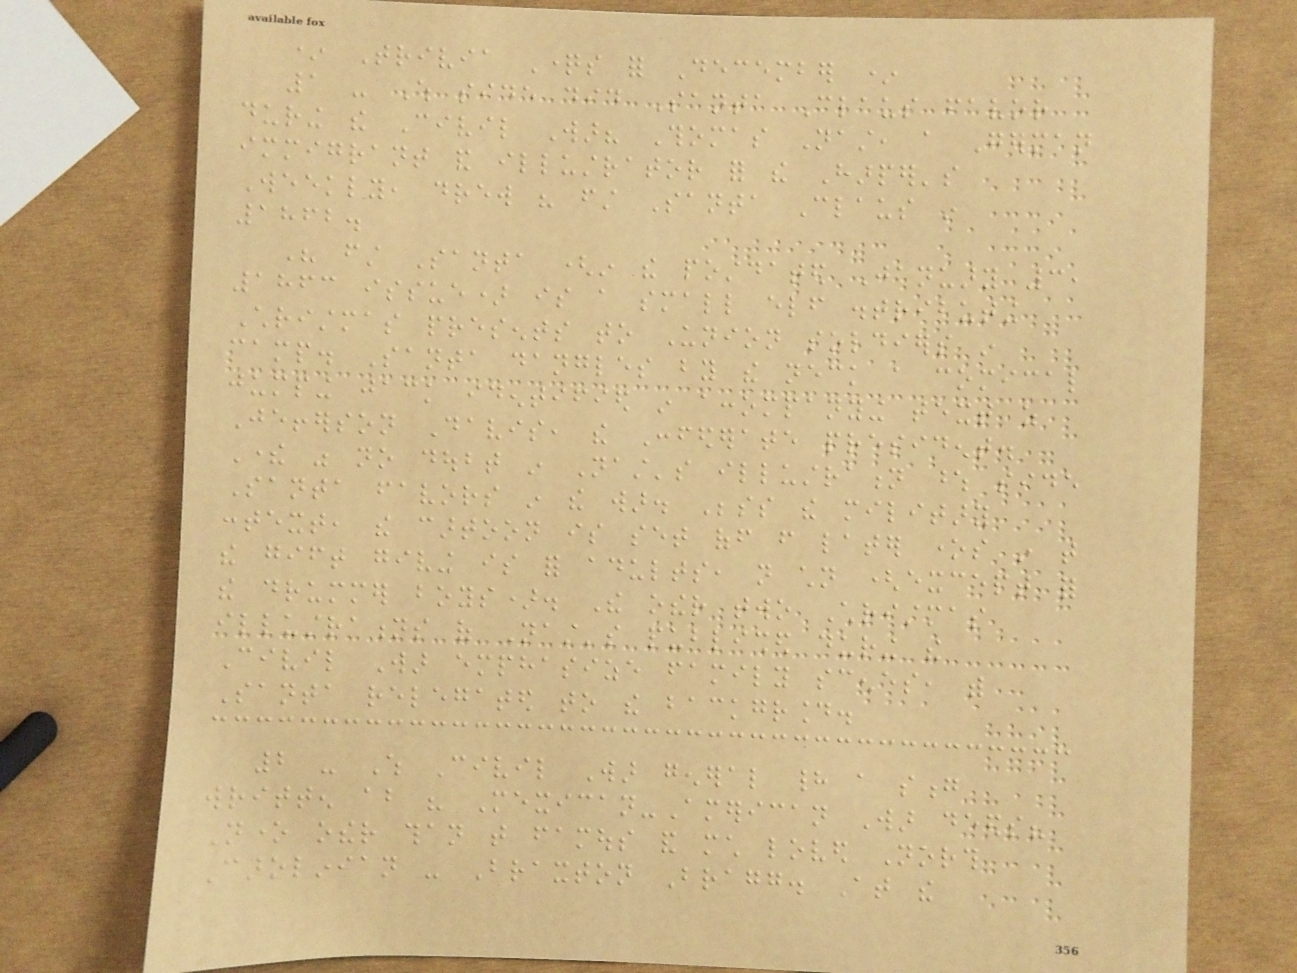* Trivia Questions for December *
1 - Which side did Santa Claus favor
during the Civil War? Thomas Nast, a German
immigrant and illustrator for the Harper's
Weekly, drew his first Santa Claus in
1862.
His first Santa (in the postdated January 3,
1863 issue) is a small elf distributing
Christmas presents to Union soldiers in
camp. Santa dangles by the neck a comical
jumping jack identified in accompanying text as
Jefferson Davis, the Confederate president.
There was no doubt in Nast's illustration whose side
Santa favors in the war. Besides the military
context, the cartoon is set off from later ones in that
the gift giving is for adults, not children (except for
the drummer boys). The other two Christmas
illustrations of Nast's published during the
Civil War emphasize family scenes, with
Santa relegated to the background.
2 - Which Civil War general had a song
written about his Mexican-American War deeds?
None other than that famous and much loved North
Carolinian - Braxton Bragg. At the
